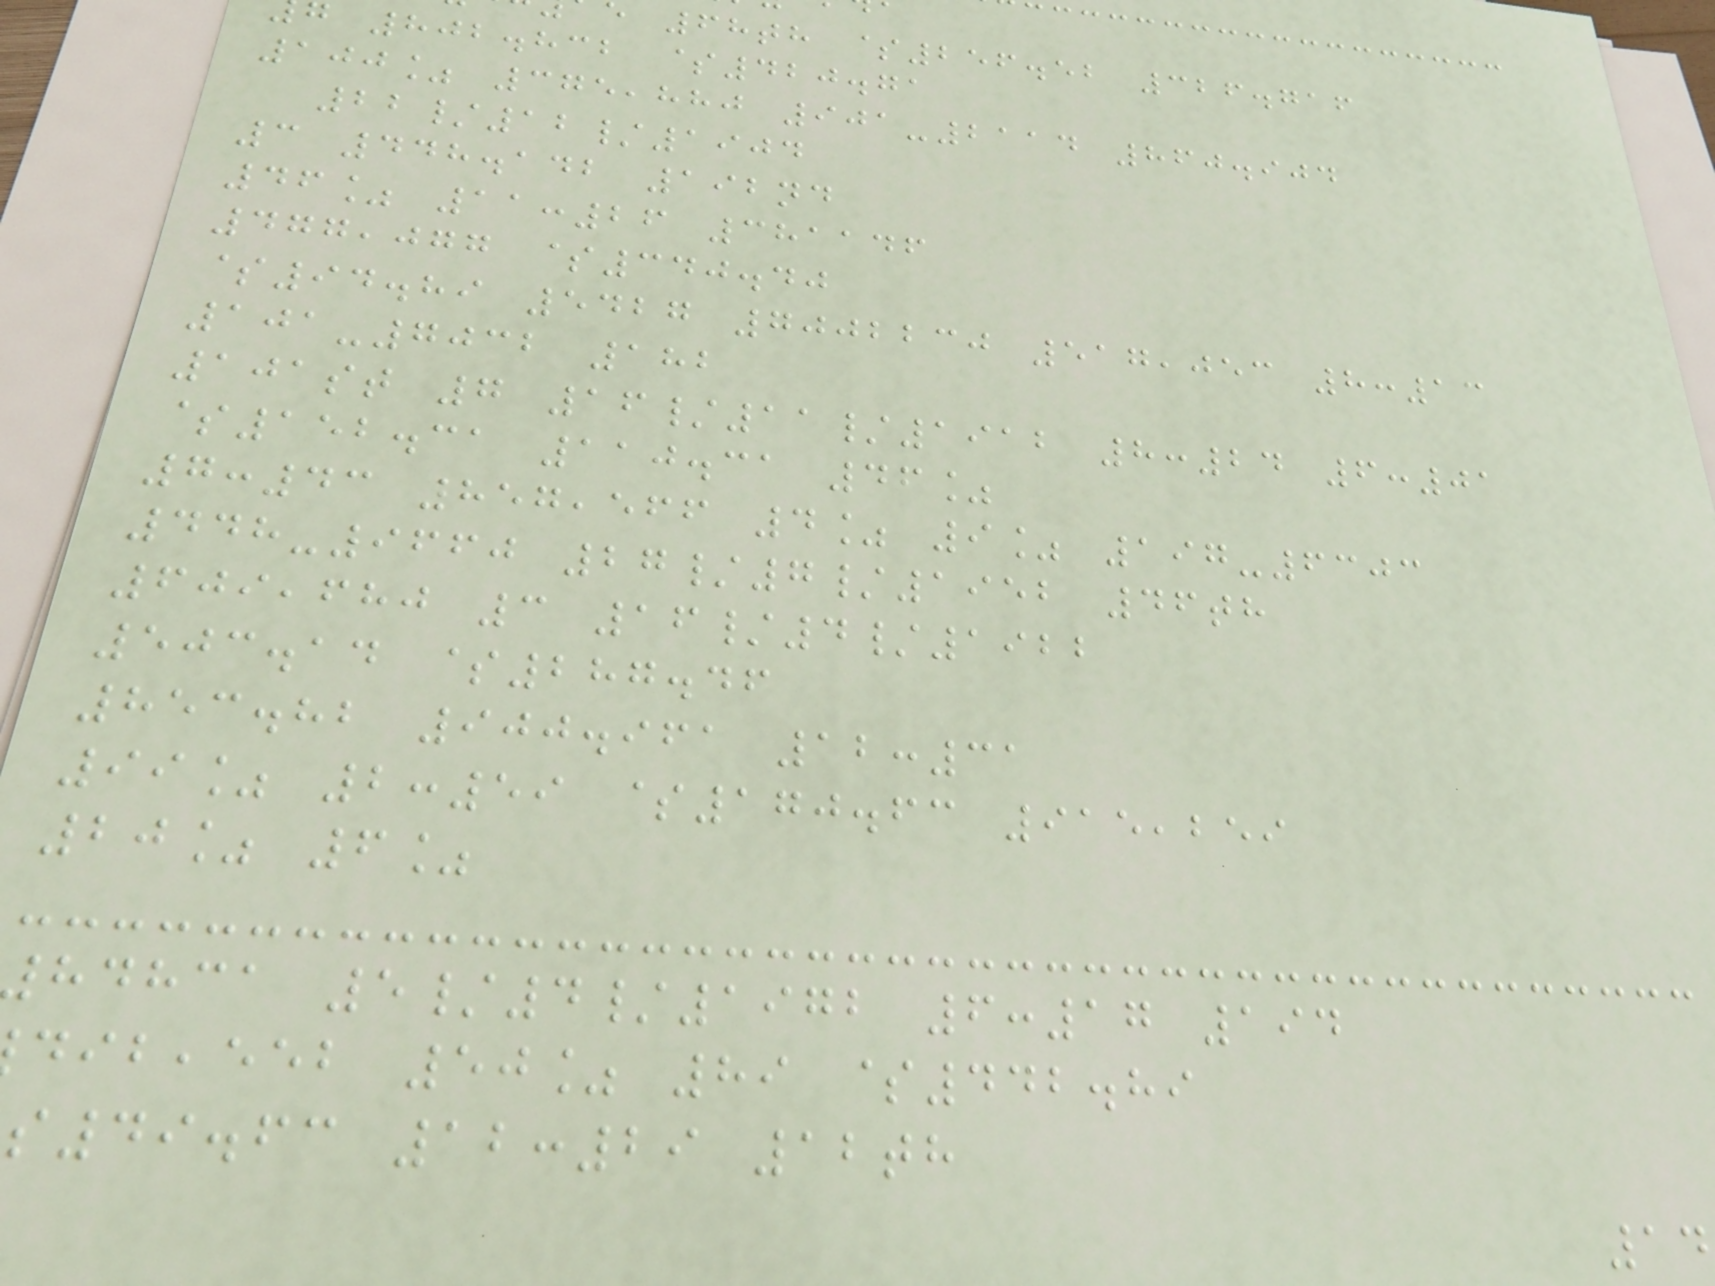68th $256.52 326.716
802.832 $420.71
100% 375,880 901-2114 860.904
22/12/1904
3 448.142 192nd
46% 11:26 381146
477,077 $340.40
$94.89 5427 7002230 517,053 8:13
101-7032 182
101st 7 16/11/1912 8:24 6:01
$152.31 110.31 46%
7:43 857,566 4% 9% 197-6303
448-9660 27/7/1952 46th
609,680 3 16/4/1922
503.14 $287.46
853.82 900.961 12:31
99% 2:59 $170.63 915,259
20% 6%
hdhca 5/4/1972 6:17 194
,eeb 50% 89 $442.89
49.63 12:29 12th
